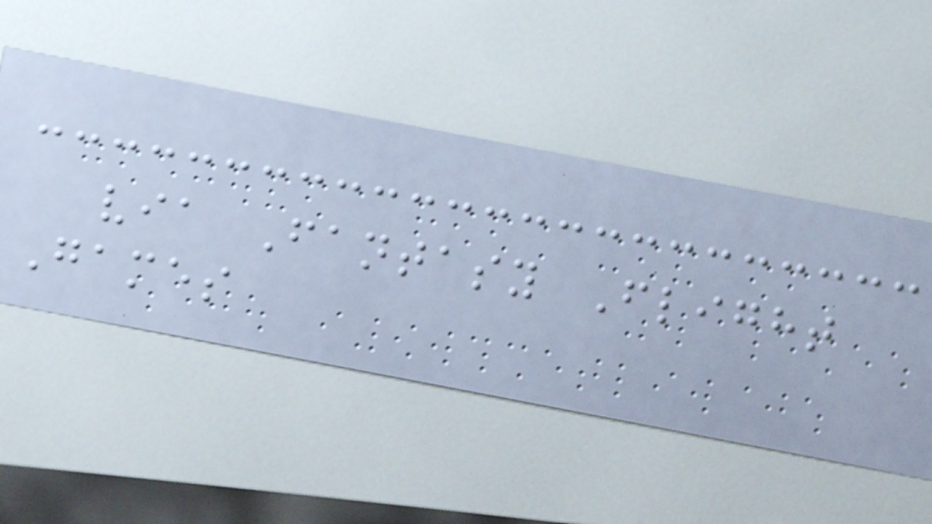via Fantasy Flight
Games
